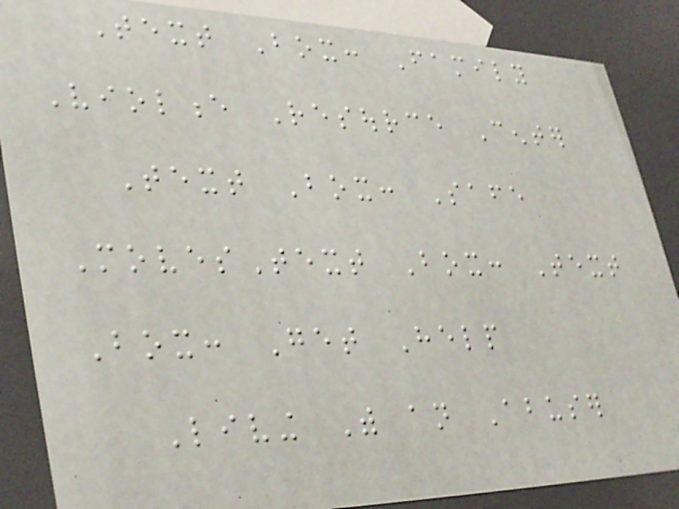Text Box: Family
Violence Resource Center
Text Box: Safe
MovesText Box: Text
Box: Get Help
Living With an Abuser
